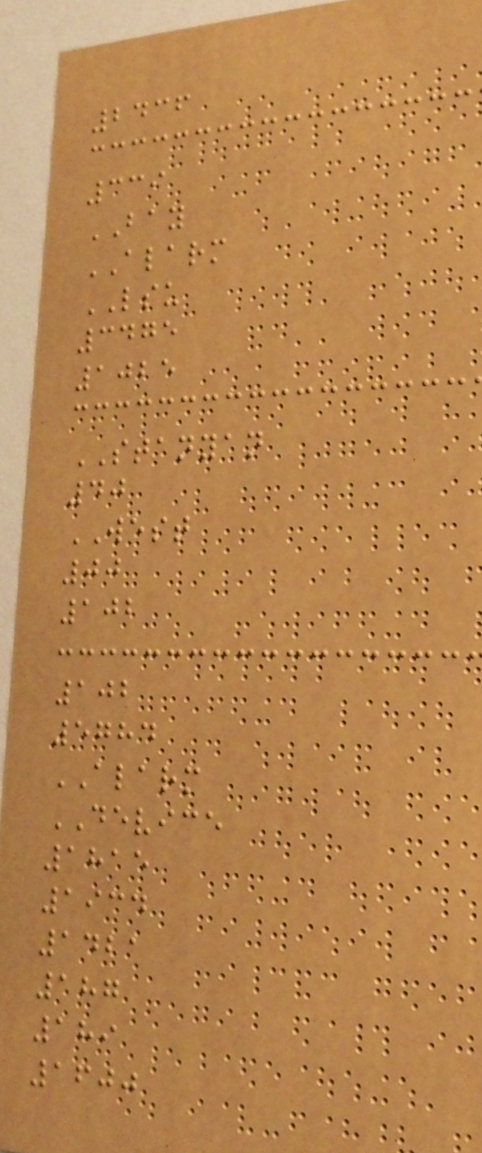2436
339
BAY
ALARM
LSU
3475
1025
STANYAN
40
WEST
00
102
102
5784
ALARM
DEVICE
1815
1934
1421
187
189
1600
